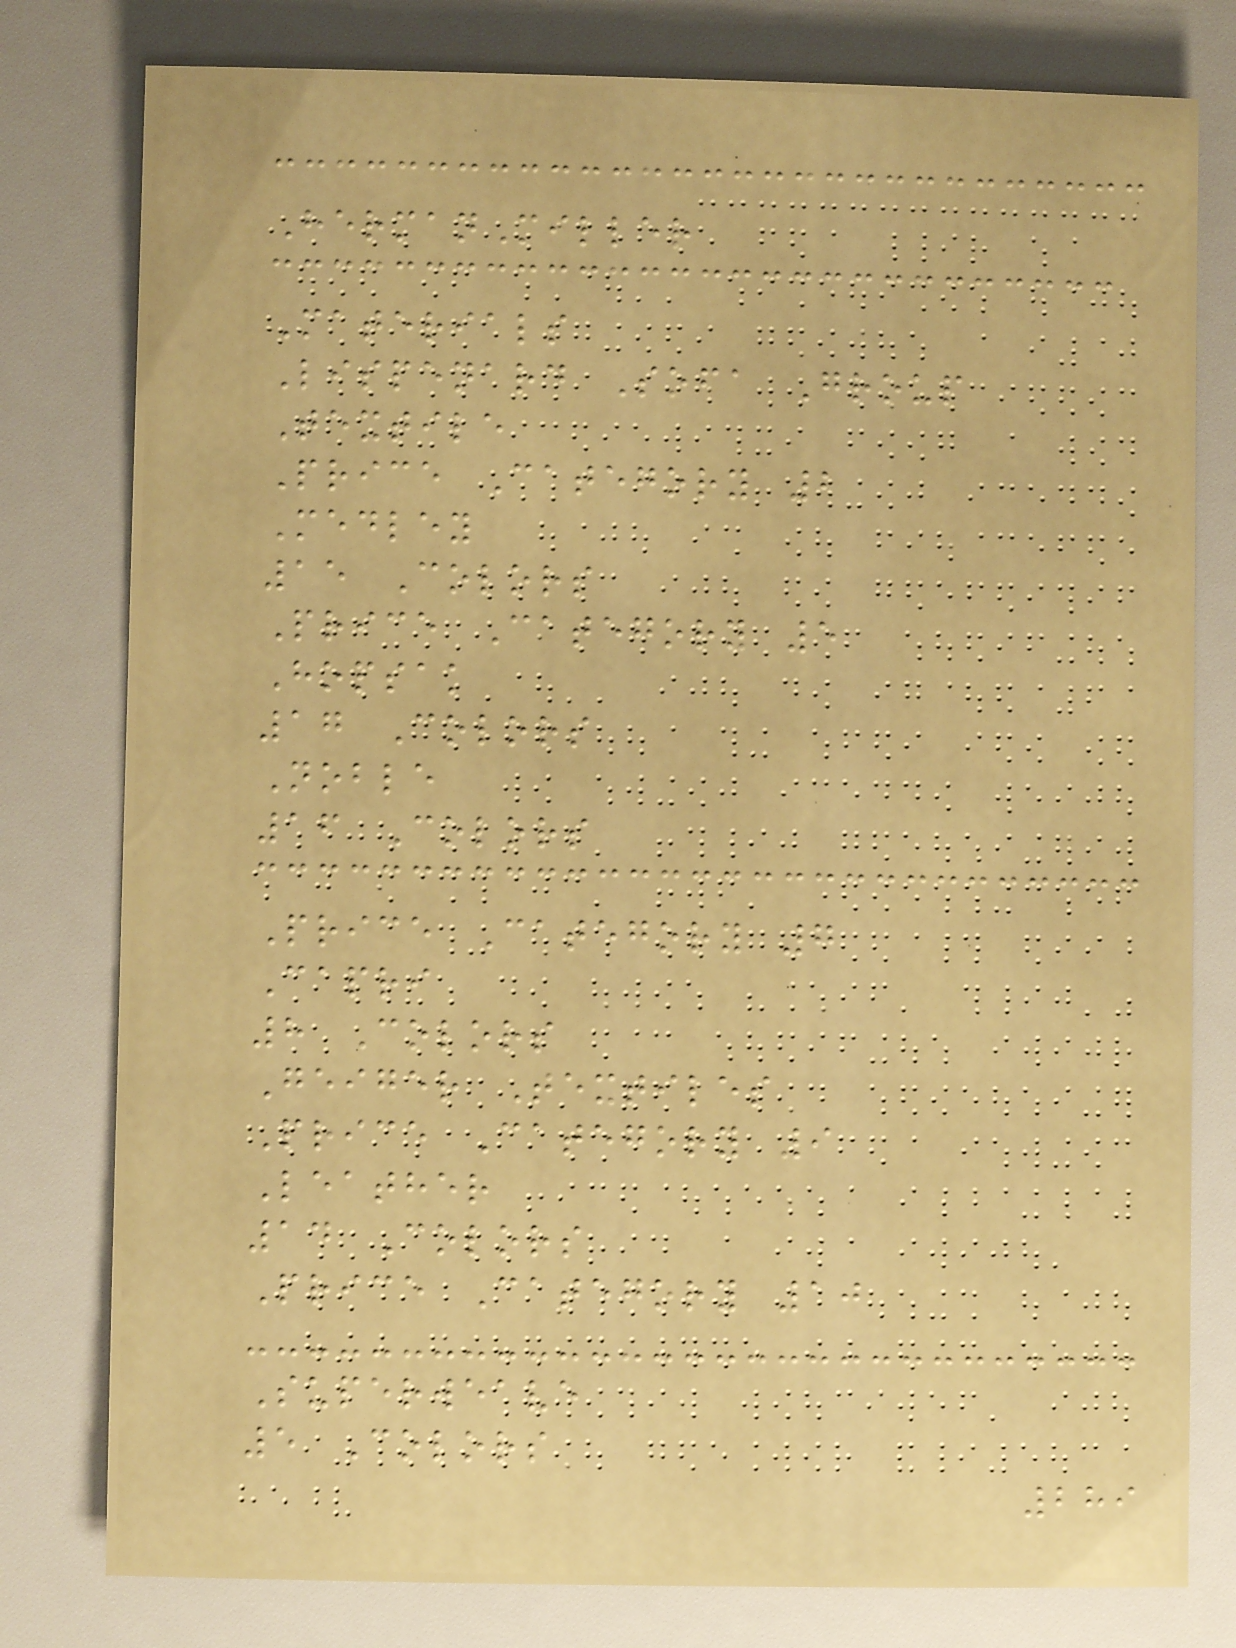HermanMiller
Materials
Lispenard Sofa Group
Textile
Price Category 2
Medley
15 Colors
Price Category 5
Hopsak
17 Colors
Noble
16 Colors
Price Category 7
Capri
8 Colors
Geiger Textiles
Price Category 9
Leather
14 Colors
Price Category 10
Superweave
5 Colors
289
